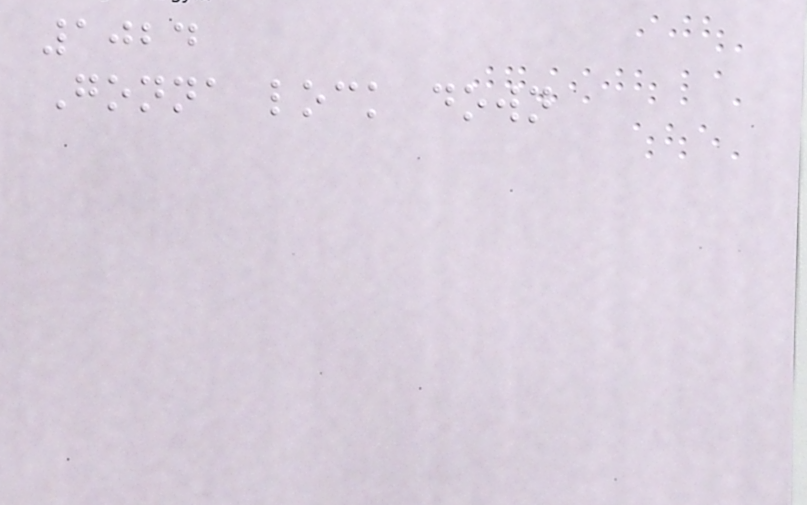1024
Gonna lock down
